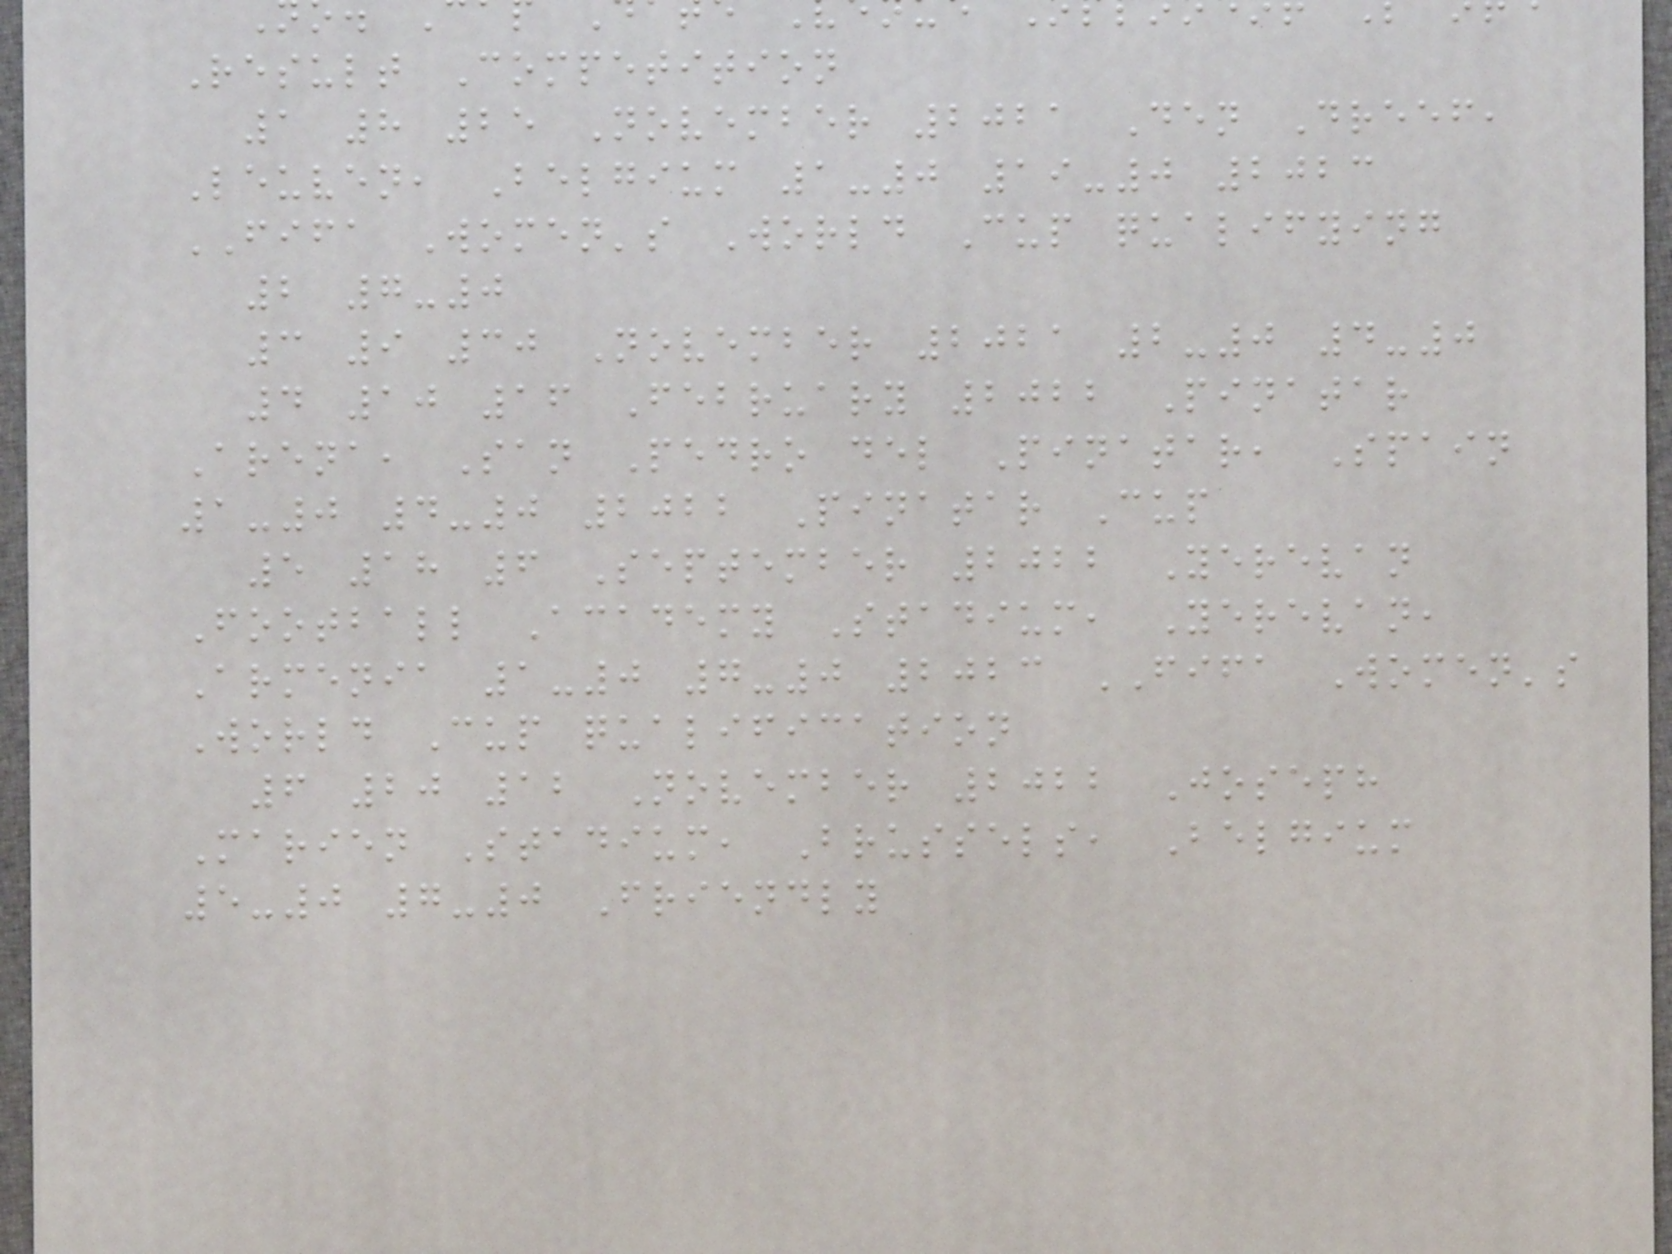Result Competition
1 8 25 November 2021 Den Dreef,
Leuven, Belgium 1-0 19-0 2023
FIFA Women's World Cup qualifying
2 7-0
3 9 30 November 2021 2-0 4-0
4 10 16 February 2022 Pinatar
Arena, San Pedro del Pinatar, Spain
1-0 4-0 2022 Pinatar Cup
5 18 6 September 2022 Yerevan
Football Academy Stadium, Yerevan,
Armenia 1-0 7-0 2023 FIFA Women's
World Cup qualification
6 20 12 November 2022 Joseph
Marien Stadium, Brussels, Belgium
5-0 7-0 Friendly
